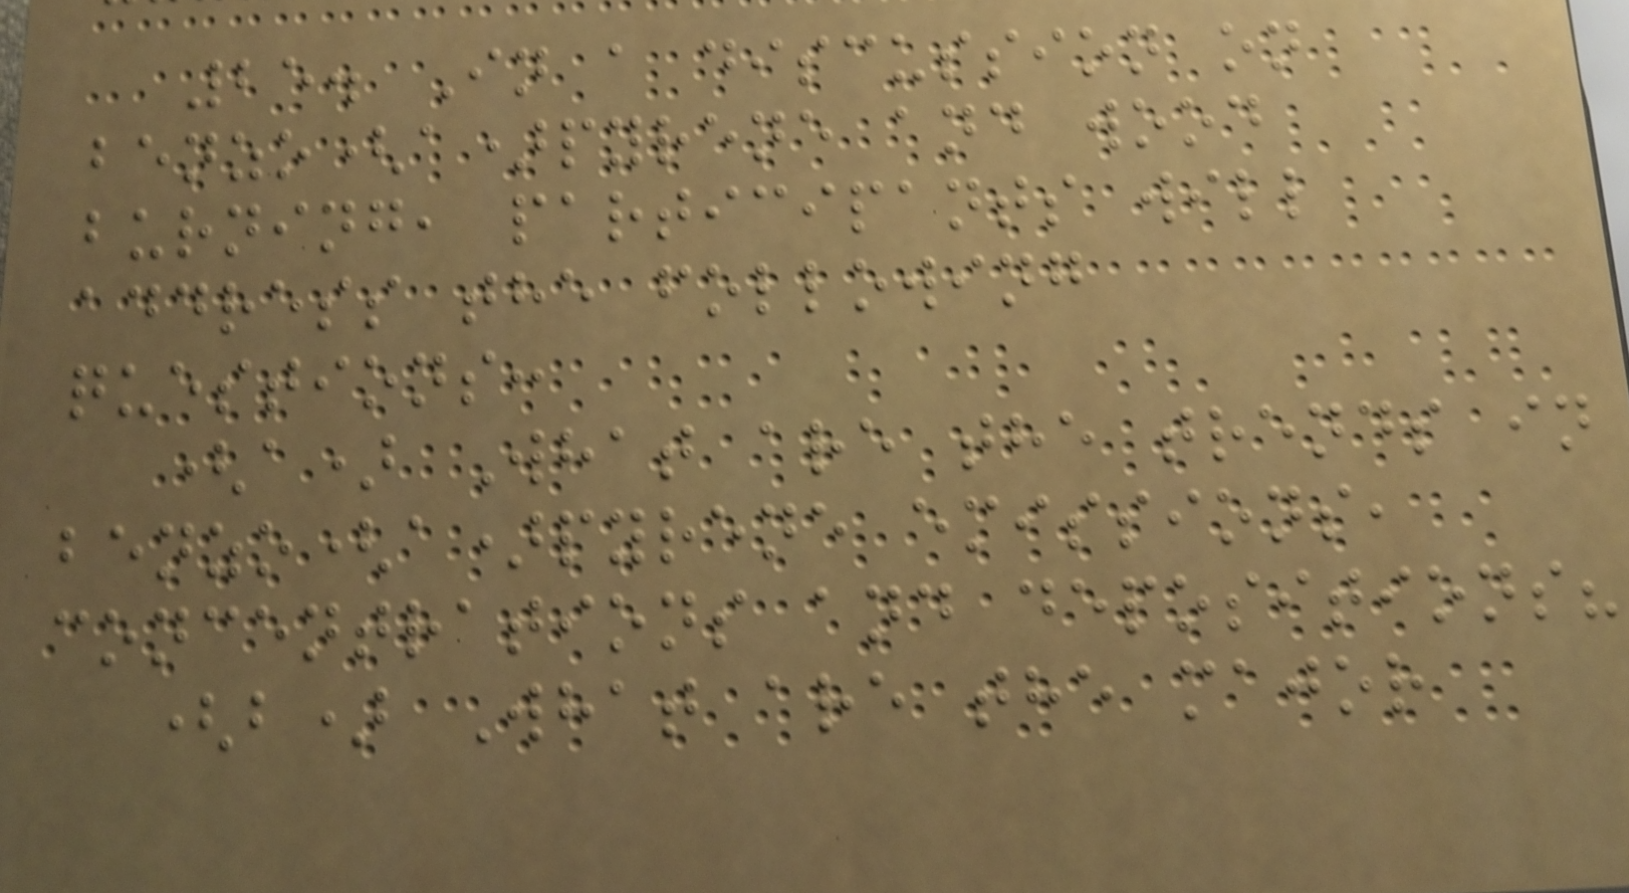25. In a discussion on
benzo(a)pyrene and wood
burning, participants will
address the following
questions:
(a) What are the trends in
benzo(a)pyrene emissions,
concentrations and depositions?
(b) What are the major
